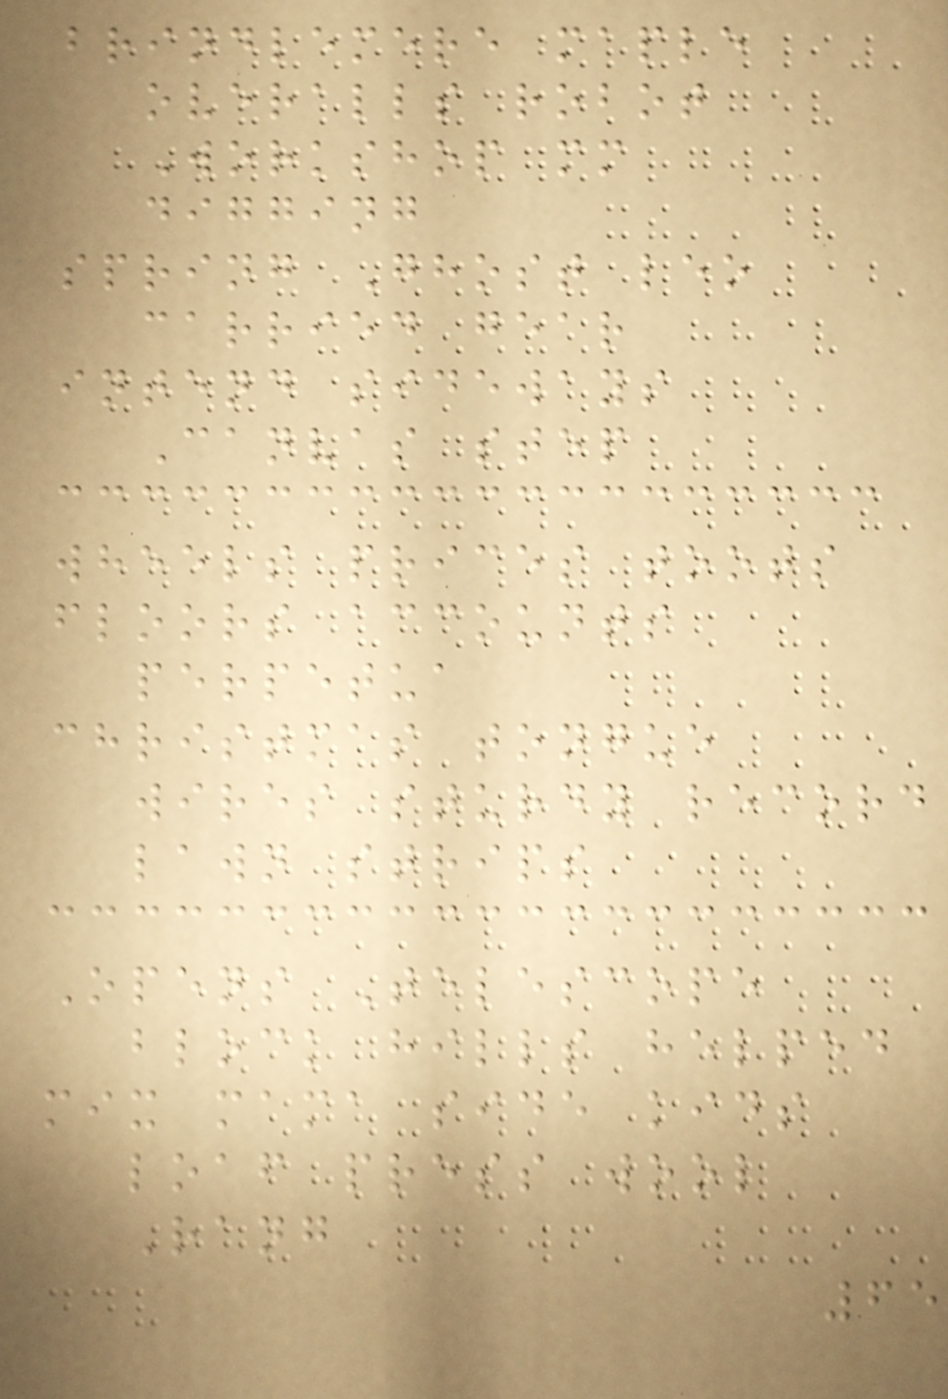brindlemere maple
overalls robot
Workshop mm
digging
spring Ghost leo
carried gear
intend sideways
Canvas step
wheels prices toots
floors accounts
perpetua
christmas tongue
wires sturdy record
lawn strips
Opens Telescope
block hills helped
mix mama side kids
loaf press wool
Rang
65
